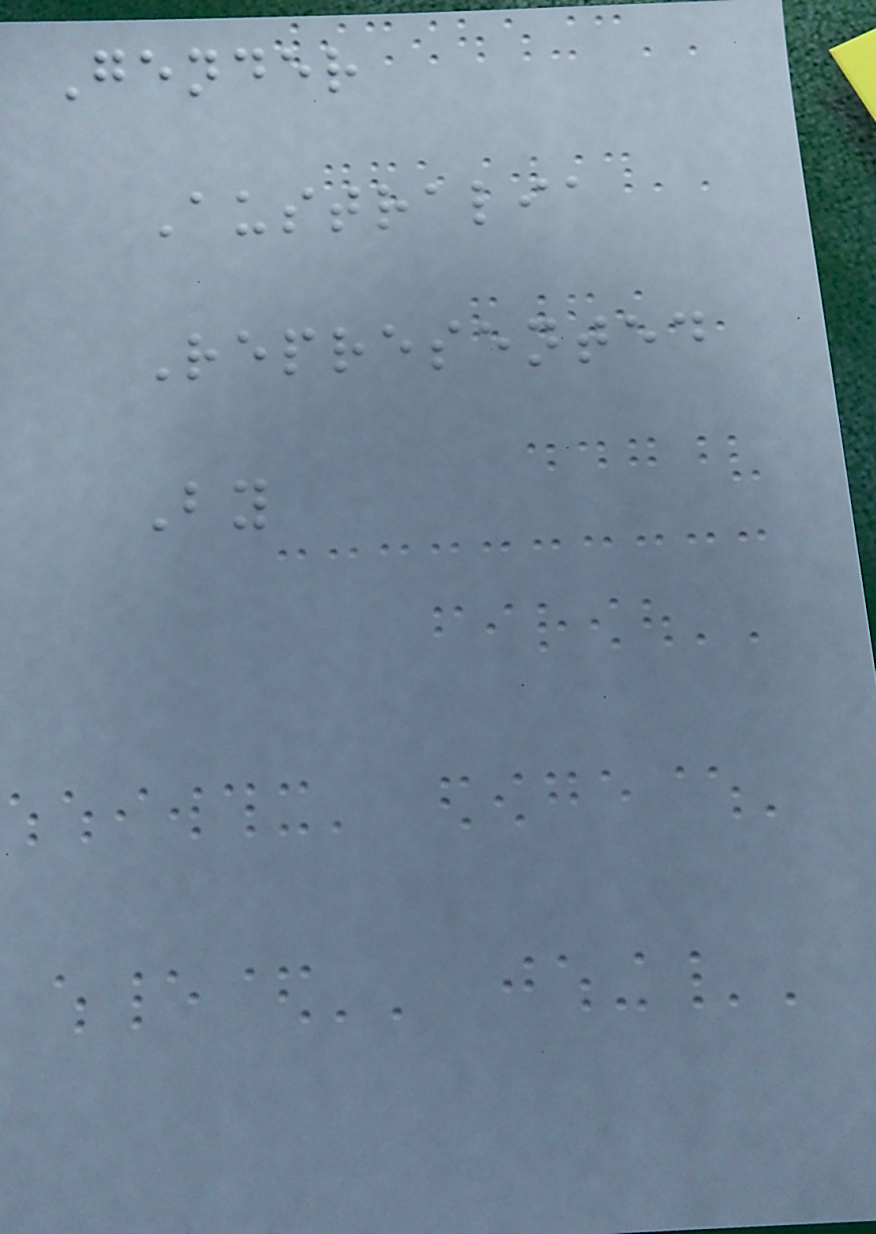Gender
Australia
Represented
By
